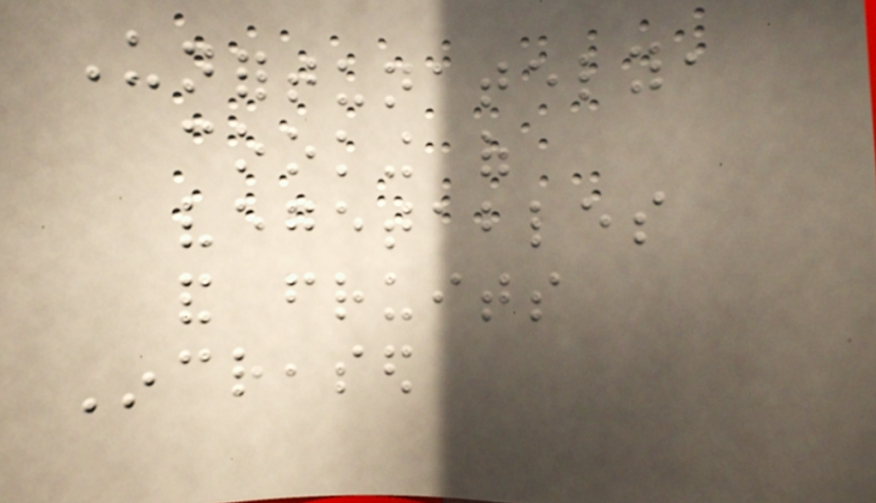Unfortunately,
cooking of
vegetables
and fruits
Increased
